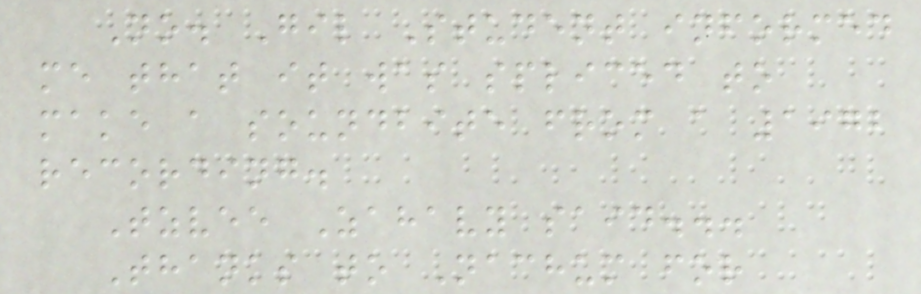No. Gil Student informed
me that it was spliced to
make a soundbite from a 1972
recording.
Tzvee Zahavy said...
Thanks to Nachum for
